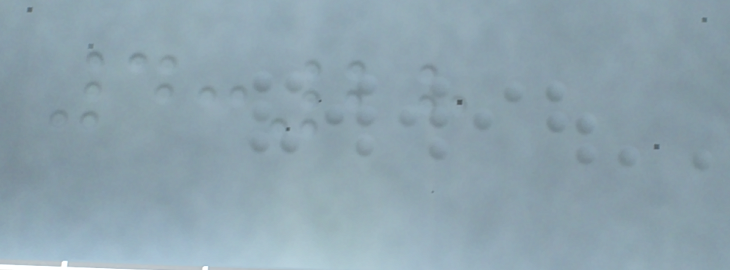4:28
